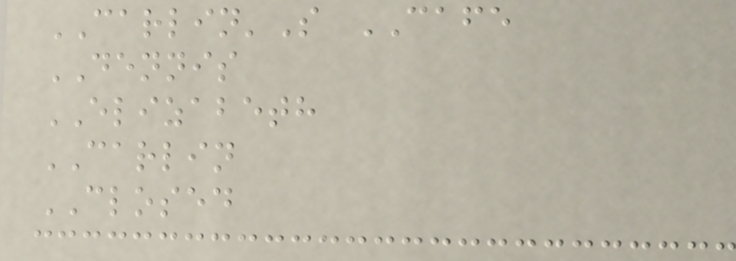CARLIN'S CAFE
DENNIS
ELIZABETH
CARLIN
CLOSED
